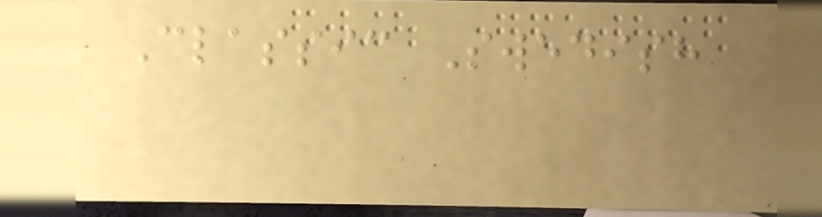Classic Swedish
